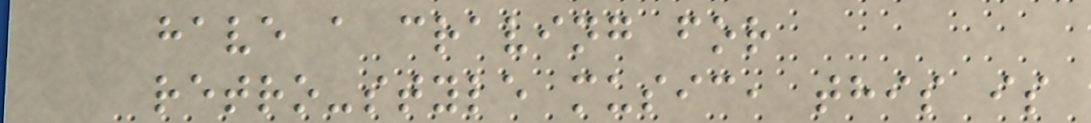have a craving for
retro-style music, this is
